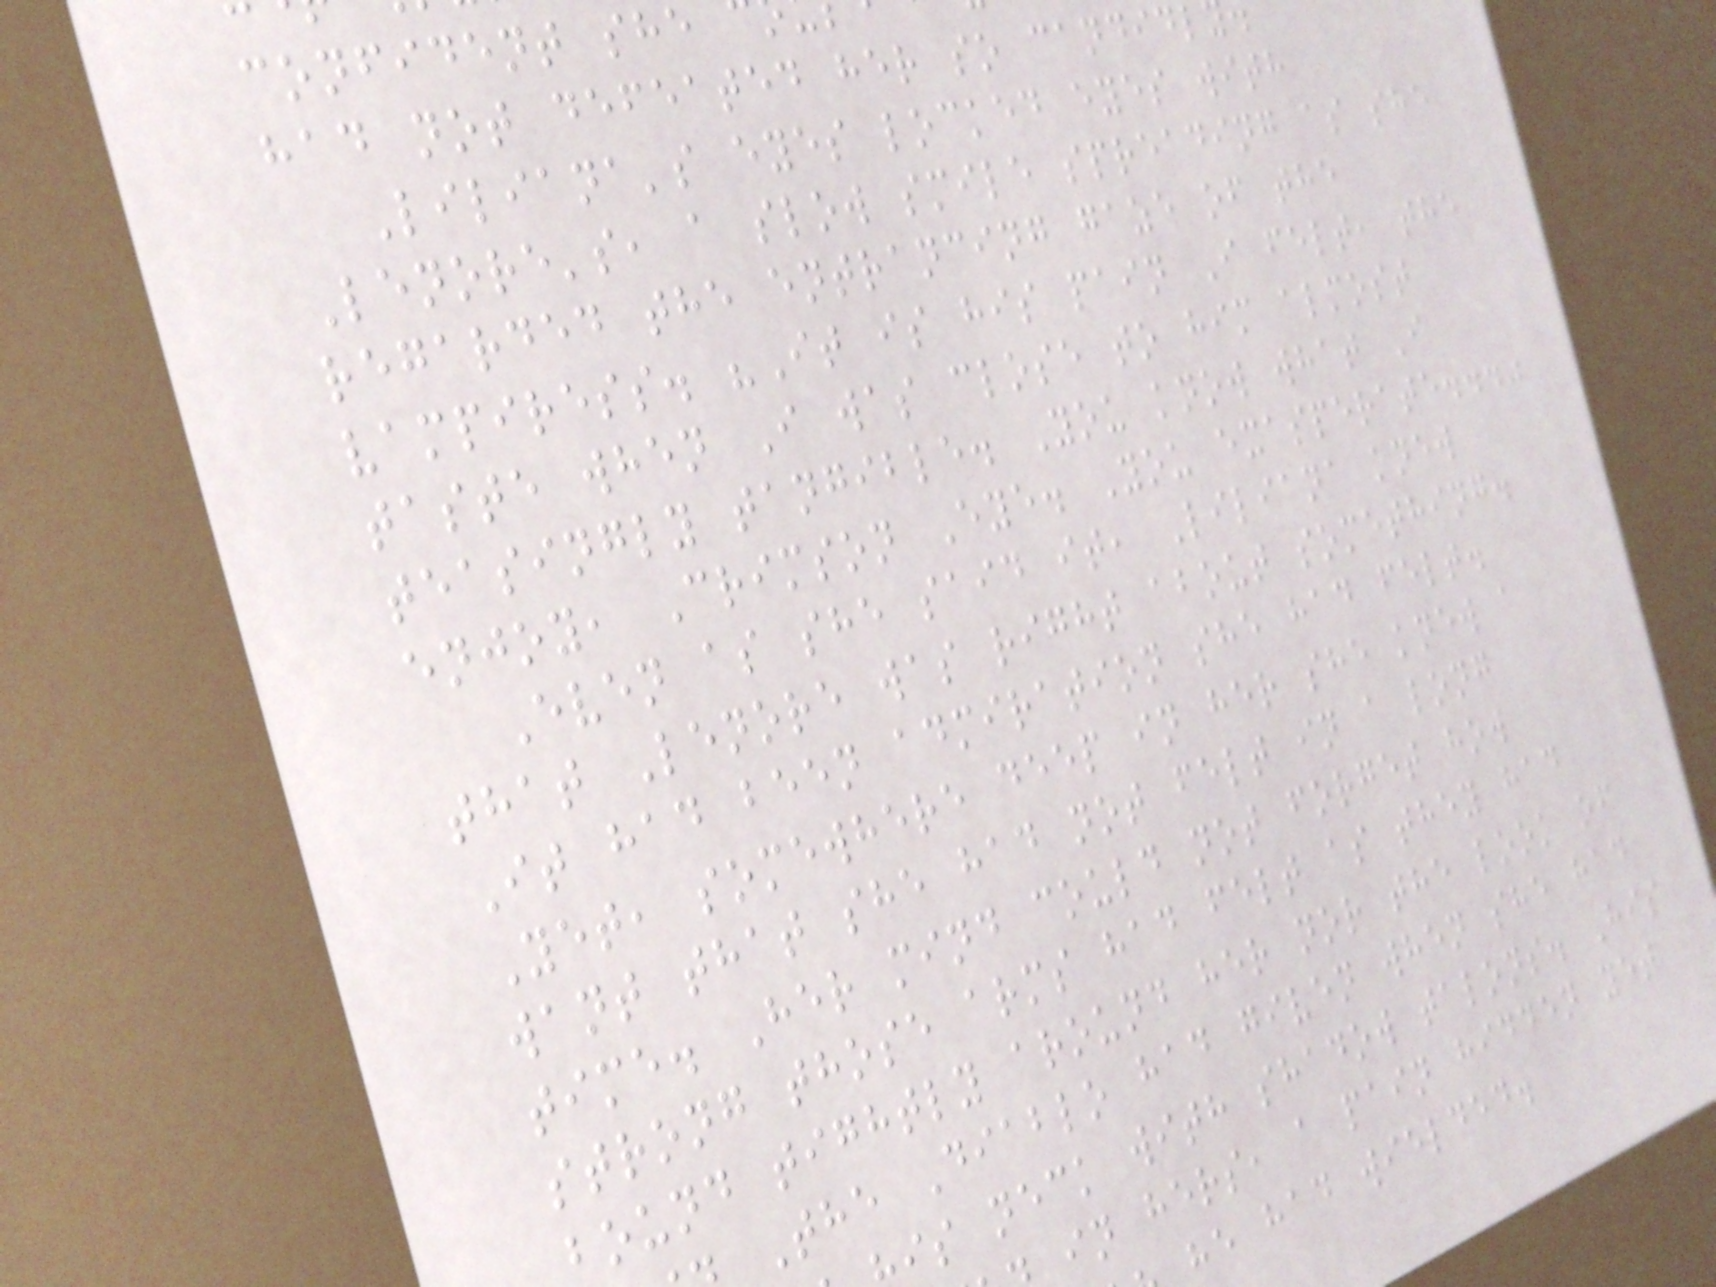confident she
had not defeated her so candidl
Liliana's eyes locked eyes with
Lenore's, a slow smile spreading as she
regarded the entrancing gaze of the
vampiress. "It is his pain I felt, the
taste when I was close to him almost
teasingly tangible. You know what I
enjoy, Crimson Eye. You exasperate..."
Even as she said it, Liliana knew
that Lenore was right about something.
It had been admiration she had felt.
Yet, somewhere deep in her she knew a
want that she had not felt in a long
time. Her mind could not forget how
strong those arms had felt as they had
bound tightly around her nor the look of
The Diablo had given when she had
is neck with shadow talons. His
in hers, a pain hidden yet
he had wielded.
